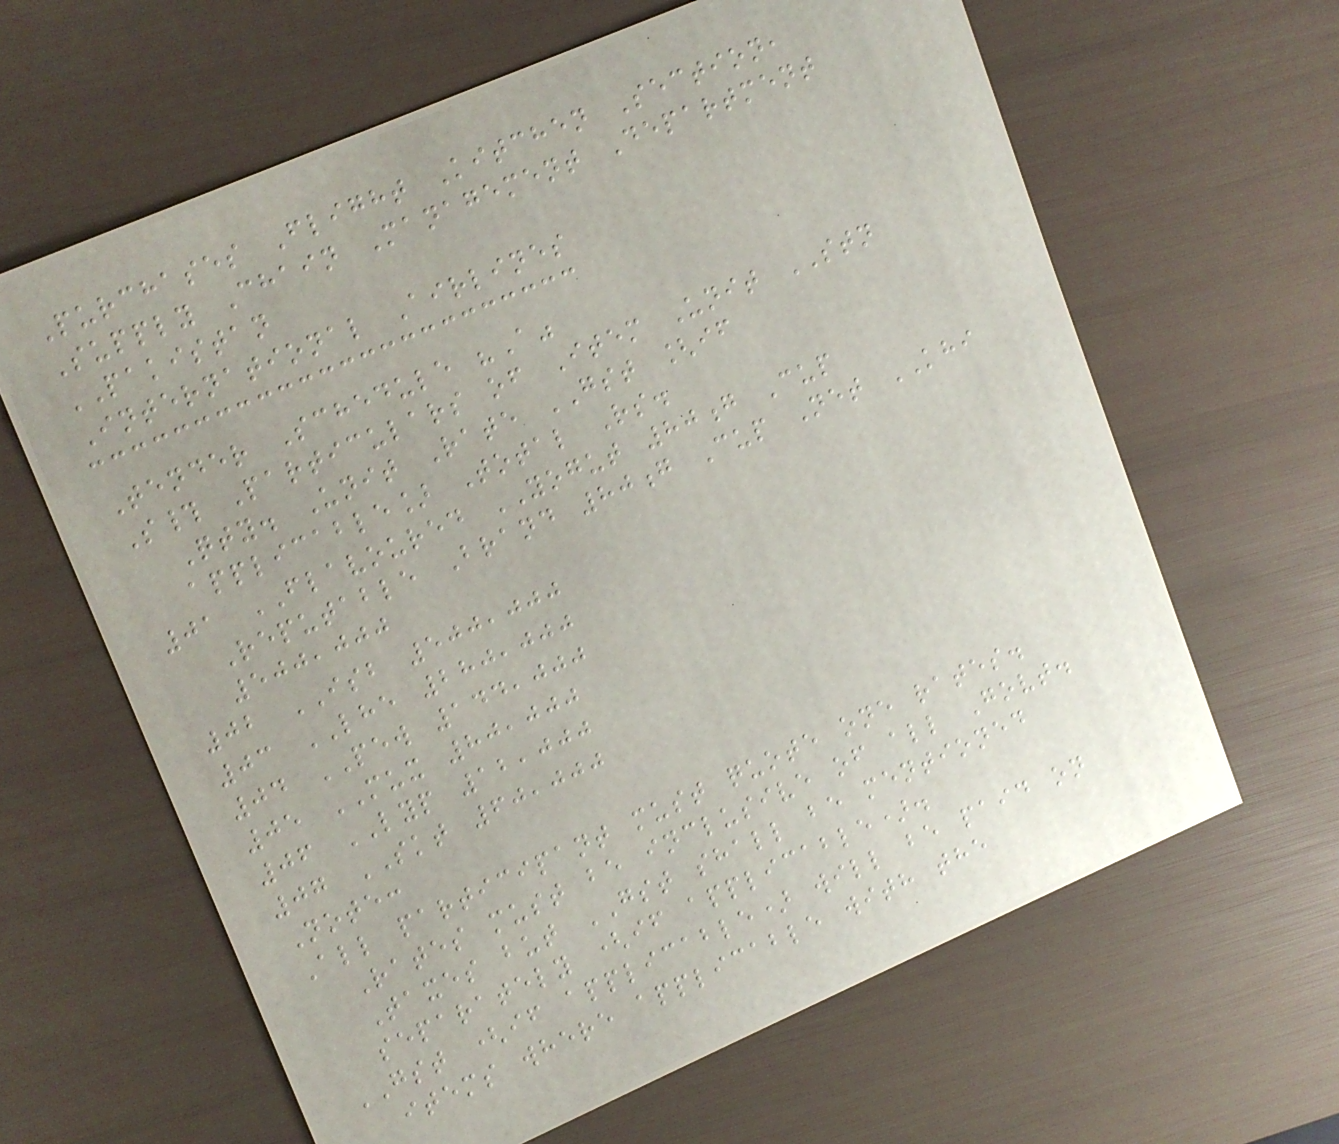Purchases Flight Kitchen Section,
Supply Chain Management Department
PAKISTAN
International Airlines
Tender Schedule "A"
S# Particulars of Item Unit STN
Qty. Unit Rate GST [if
applicable] Total Rs.
01 FLAVOURED YOGUT 80g Cup
Reputable Brand 80g Cup Net KHI
500,000
02 ISB 500,000
03 LHE 280,000
04 PEW 144,000
05 MUX 80,000
06 LYP 12,000
07 SKT 60,000
Note:
All participant must quote one rates.
Rates must be inclusive of all Govt.
Taxes but GST shall be mentioned
separately (if applicable).
GST (if applicable) will be paid on
items where applicable with the
